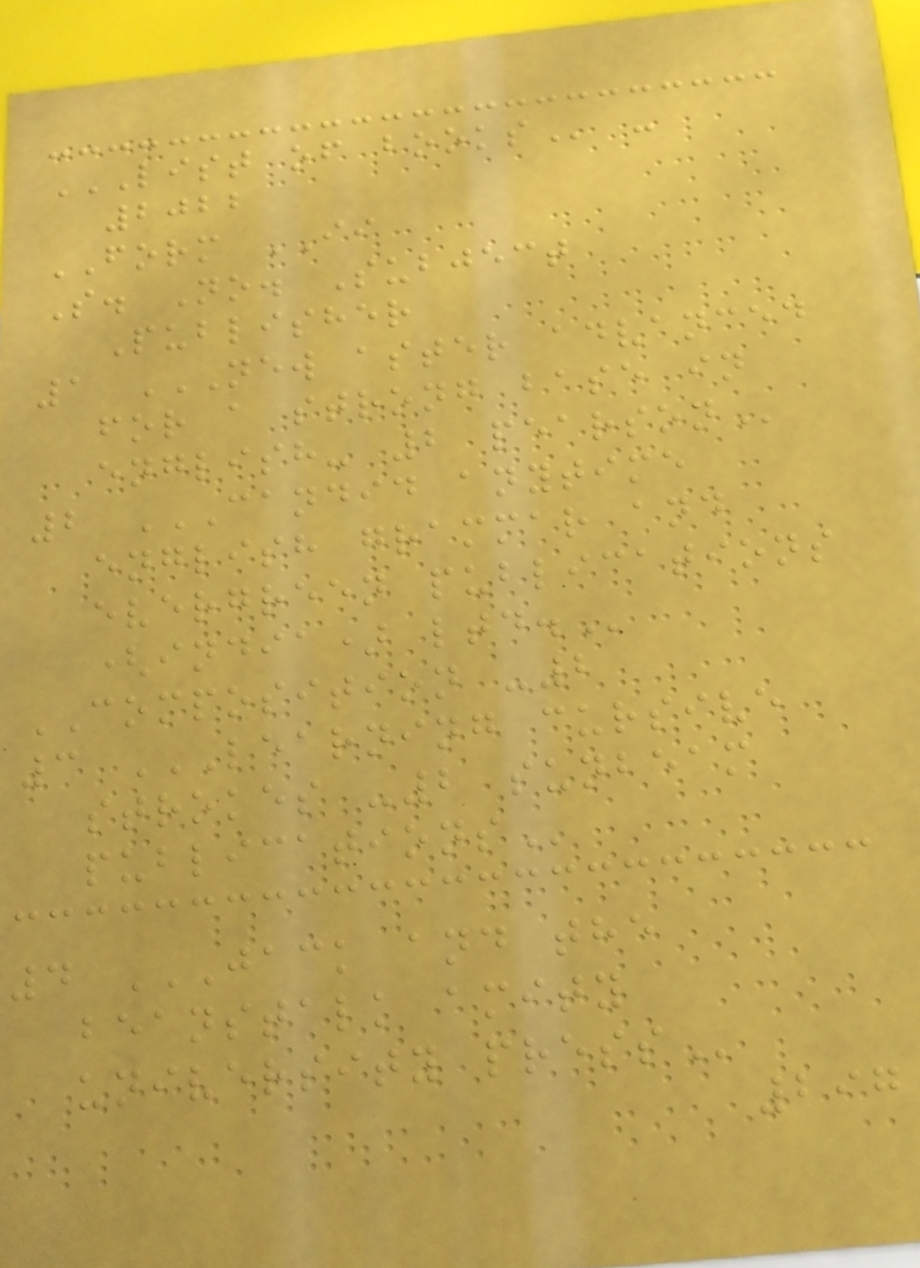LIST OF BOOKS -
2022
FORM II
S. No. Subject
Publisher
1 NEW ASTER ADVANCED
FOR A STRONG BASE IN
ENGLISH- 2 PEARSON
2 CANDID ANYTIME
ENGLISH GRAMMAR AND
EVERGREEN PUBLICATIONS
(INDIA) LTD.
COMPOSITION -2
3 LEARNING CURSIVE
STROKES -2 SUNBEAM
PUBLICATIONS
4 JACK AND THE
BEANSTALK AMITY
UNIVERSITY PRESS
297
